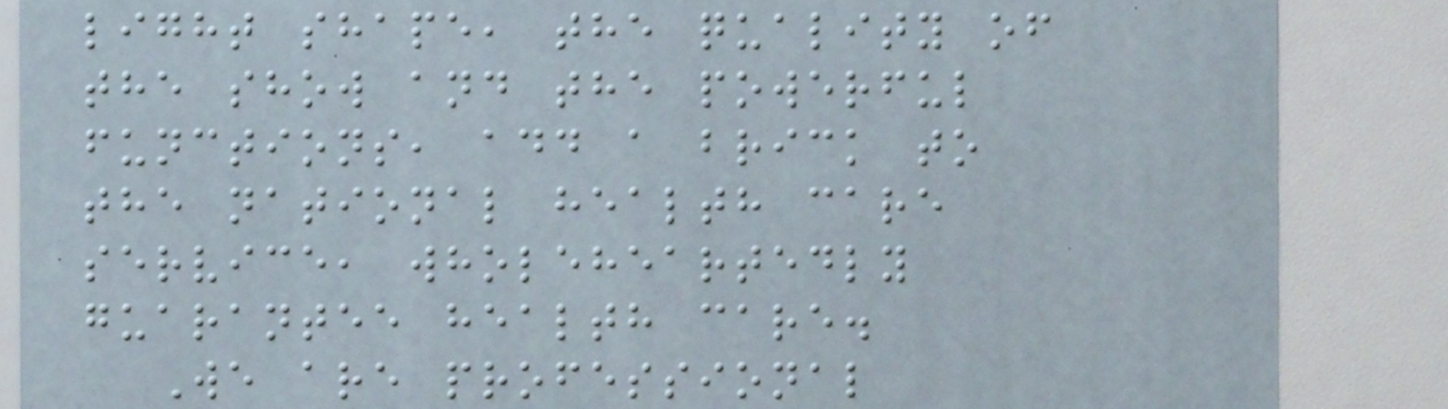light shape, the quality of
the show and the powerful
functions, add a brick to
the national health care
service, wholeheartedly
guarantee health care.
We are professional
